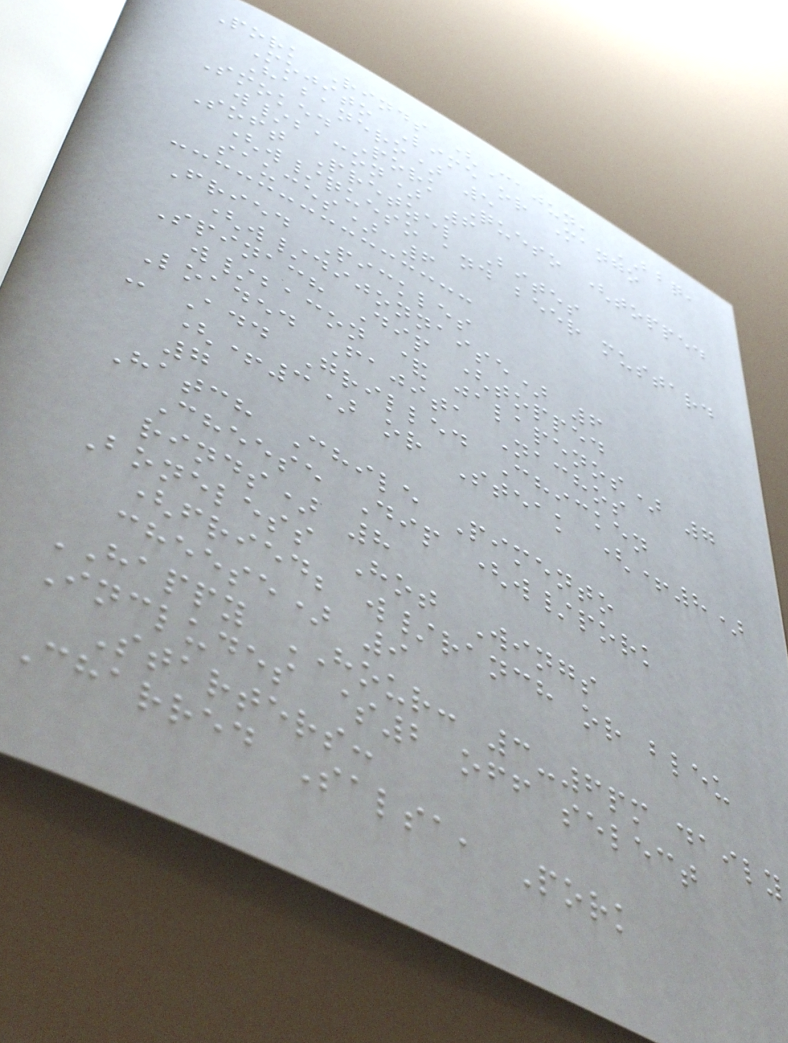Pork Rinds (Cajun, BBQ,
Mojito Lime or Mango
Habanero) 5
Smoked Pork Queso (topped
w/bacon) 6
Soft Pretzel Bites
(w/queso and beer mustard
sauces) 6
Fried Pickles
(w/dijonnaise) 6
Spinach Dip (topped
w/bacon & jalapenos) 7
Loaded Fajita Nachos
- Add Grilled Chicken
(+3) or Steak (+8)
7
Hatch Chile Pimento
Cheese Dip (w/pork
rinds) 8
Boneless Hot Wings
(fried; w/ranch or bleu
cheese) 9
HAPPY HOUR: 3-6pm daily
Includes $2 off select
Starters:
Charred Salsa, Pork
